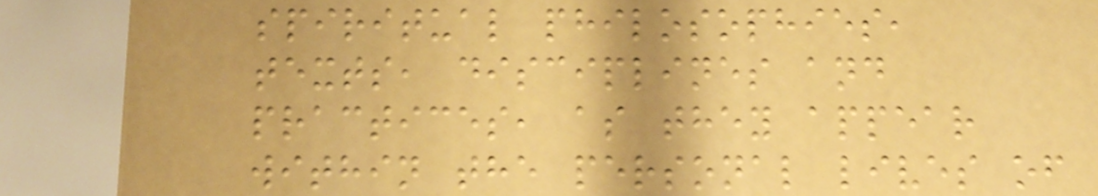spiritual philosophies,
texts, disciplines and
practices, as they appear
within the personal lives of
